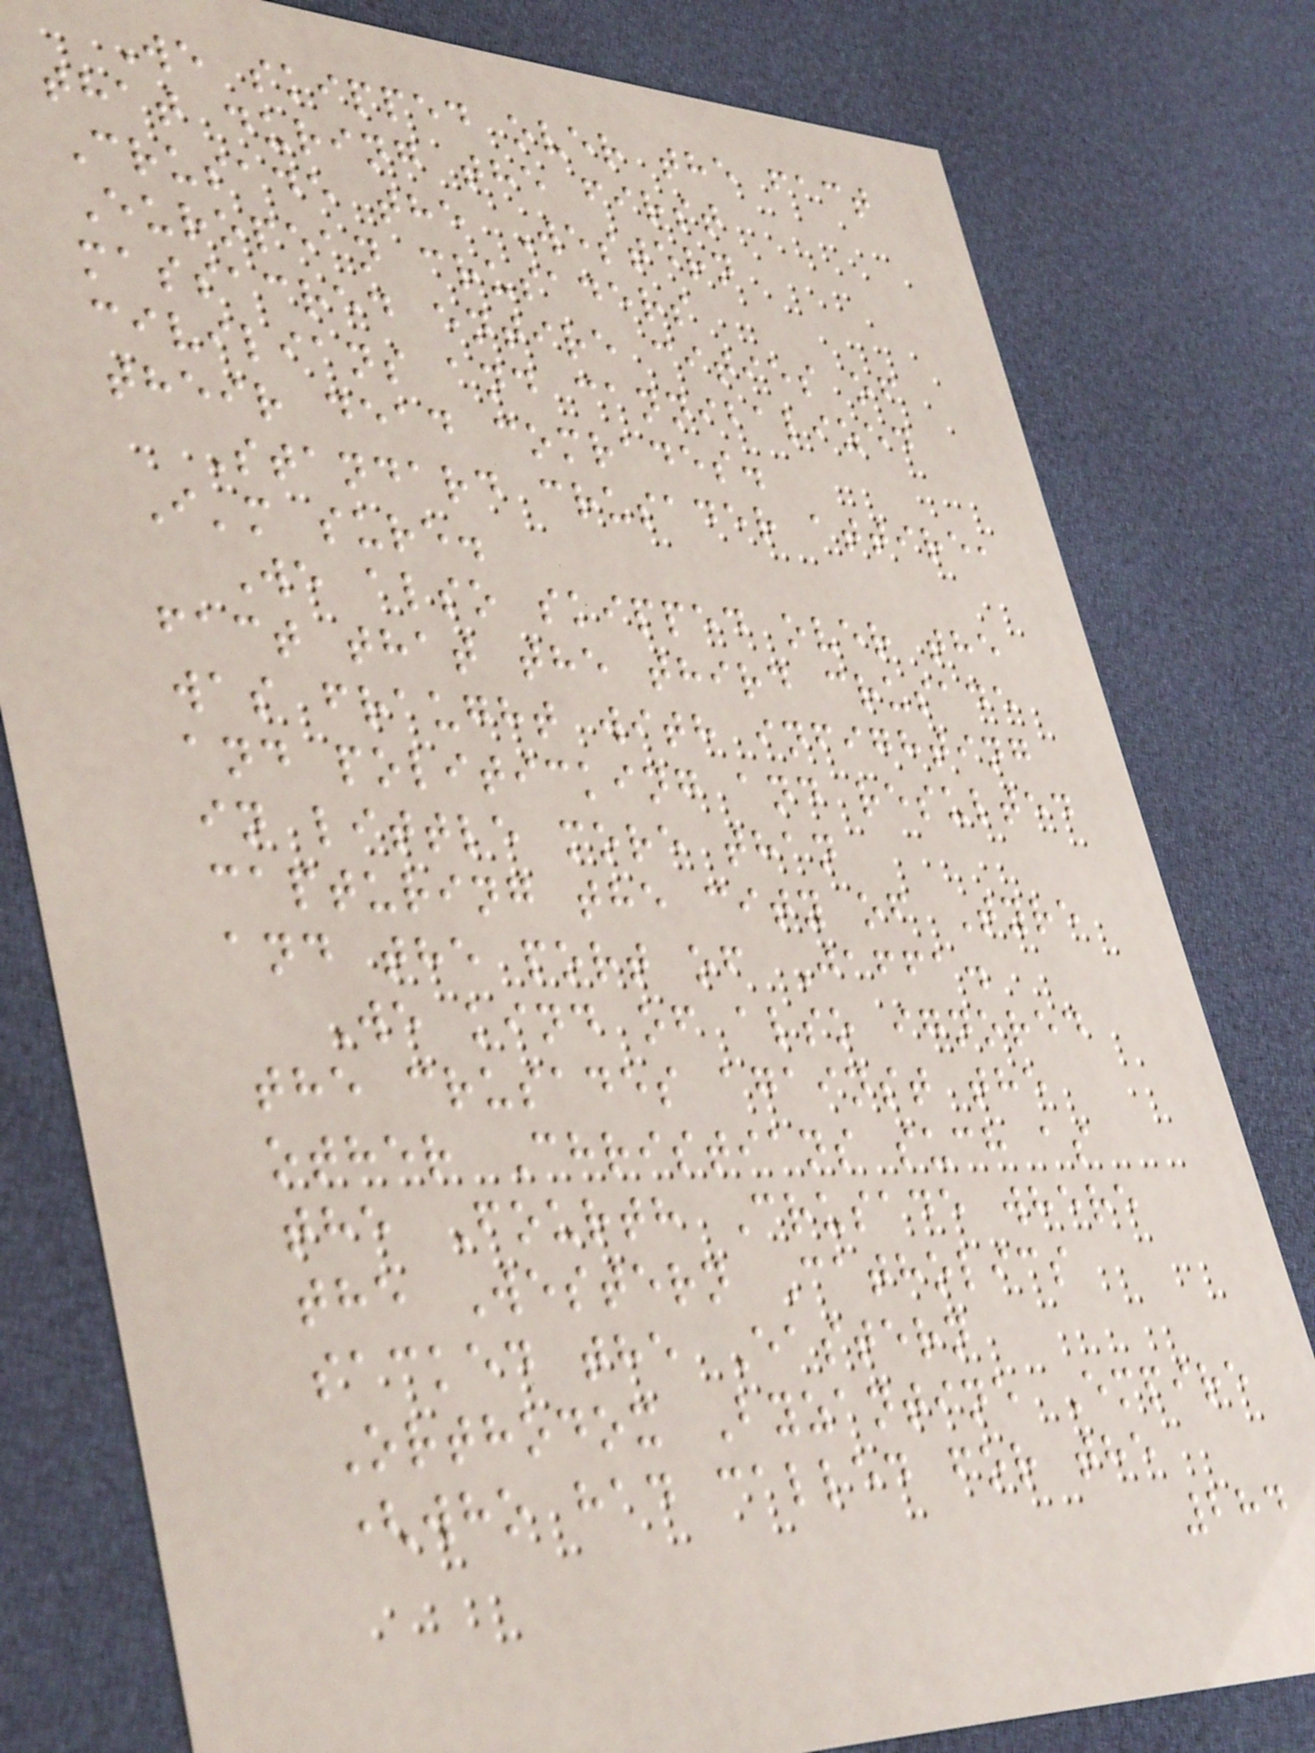We skipped over the fact
that during the first
Crusade the Western
European crusaders
massacred entire cities of
civilians and cannibalized
their dead comrades.
Standard crusader attire,
I'm sure.
We also skipped over the
fact that the third crusade
was fraught with infighting
and politicking and resulted
in little more than
capturing the city of Tyre
and the port of Jaffa.
We kind of also ignored
the crusades against the
other Christians such as
the Fourth Crusade where
the Western Catholics
sacked the Eastern
Orthodox Byzantine Empire
(who had called for the
284
